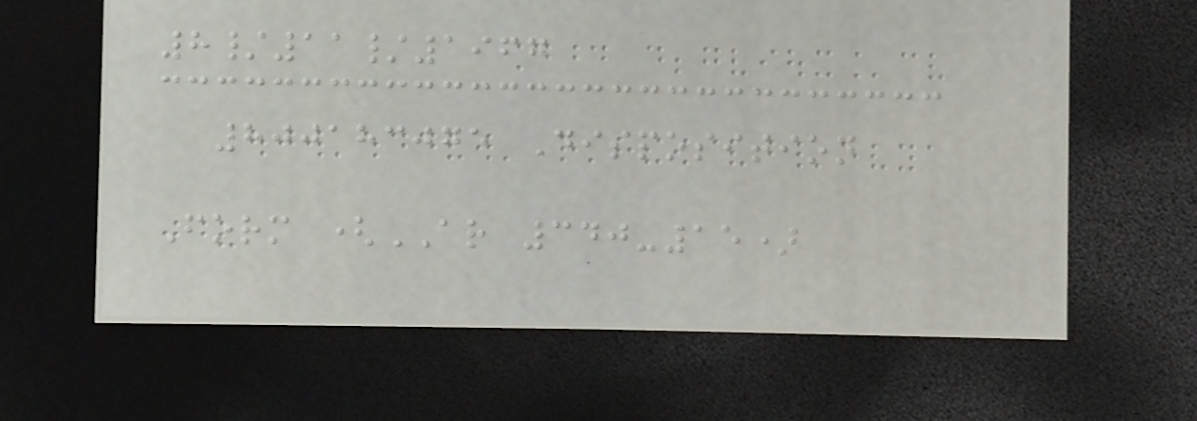8/11/1967
800183075 Disposition
Form (AR 340-15)
